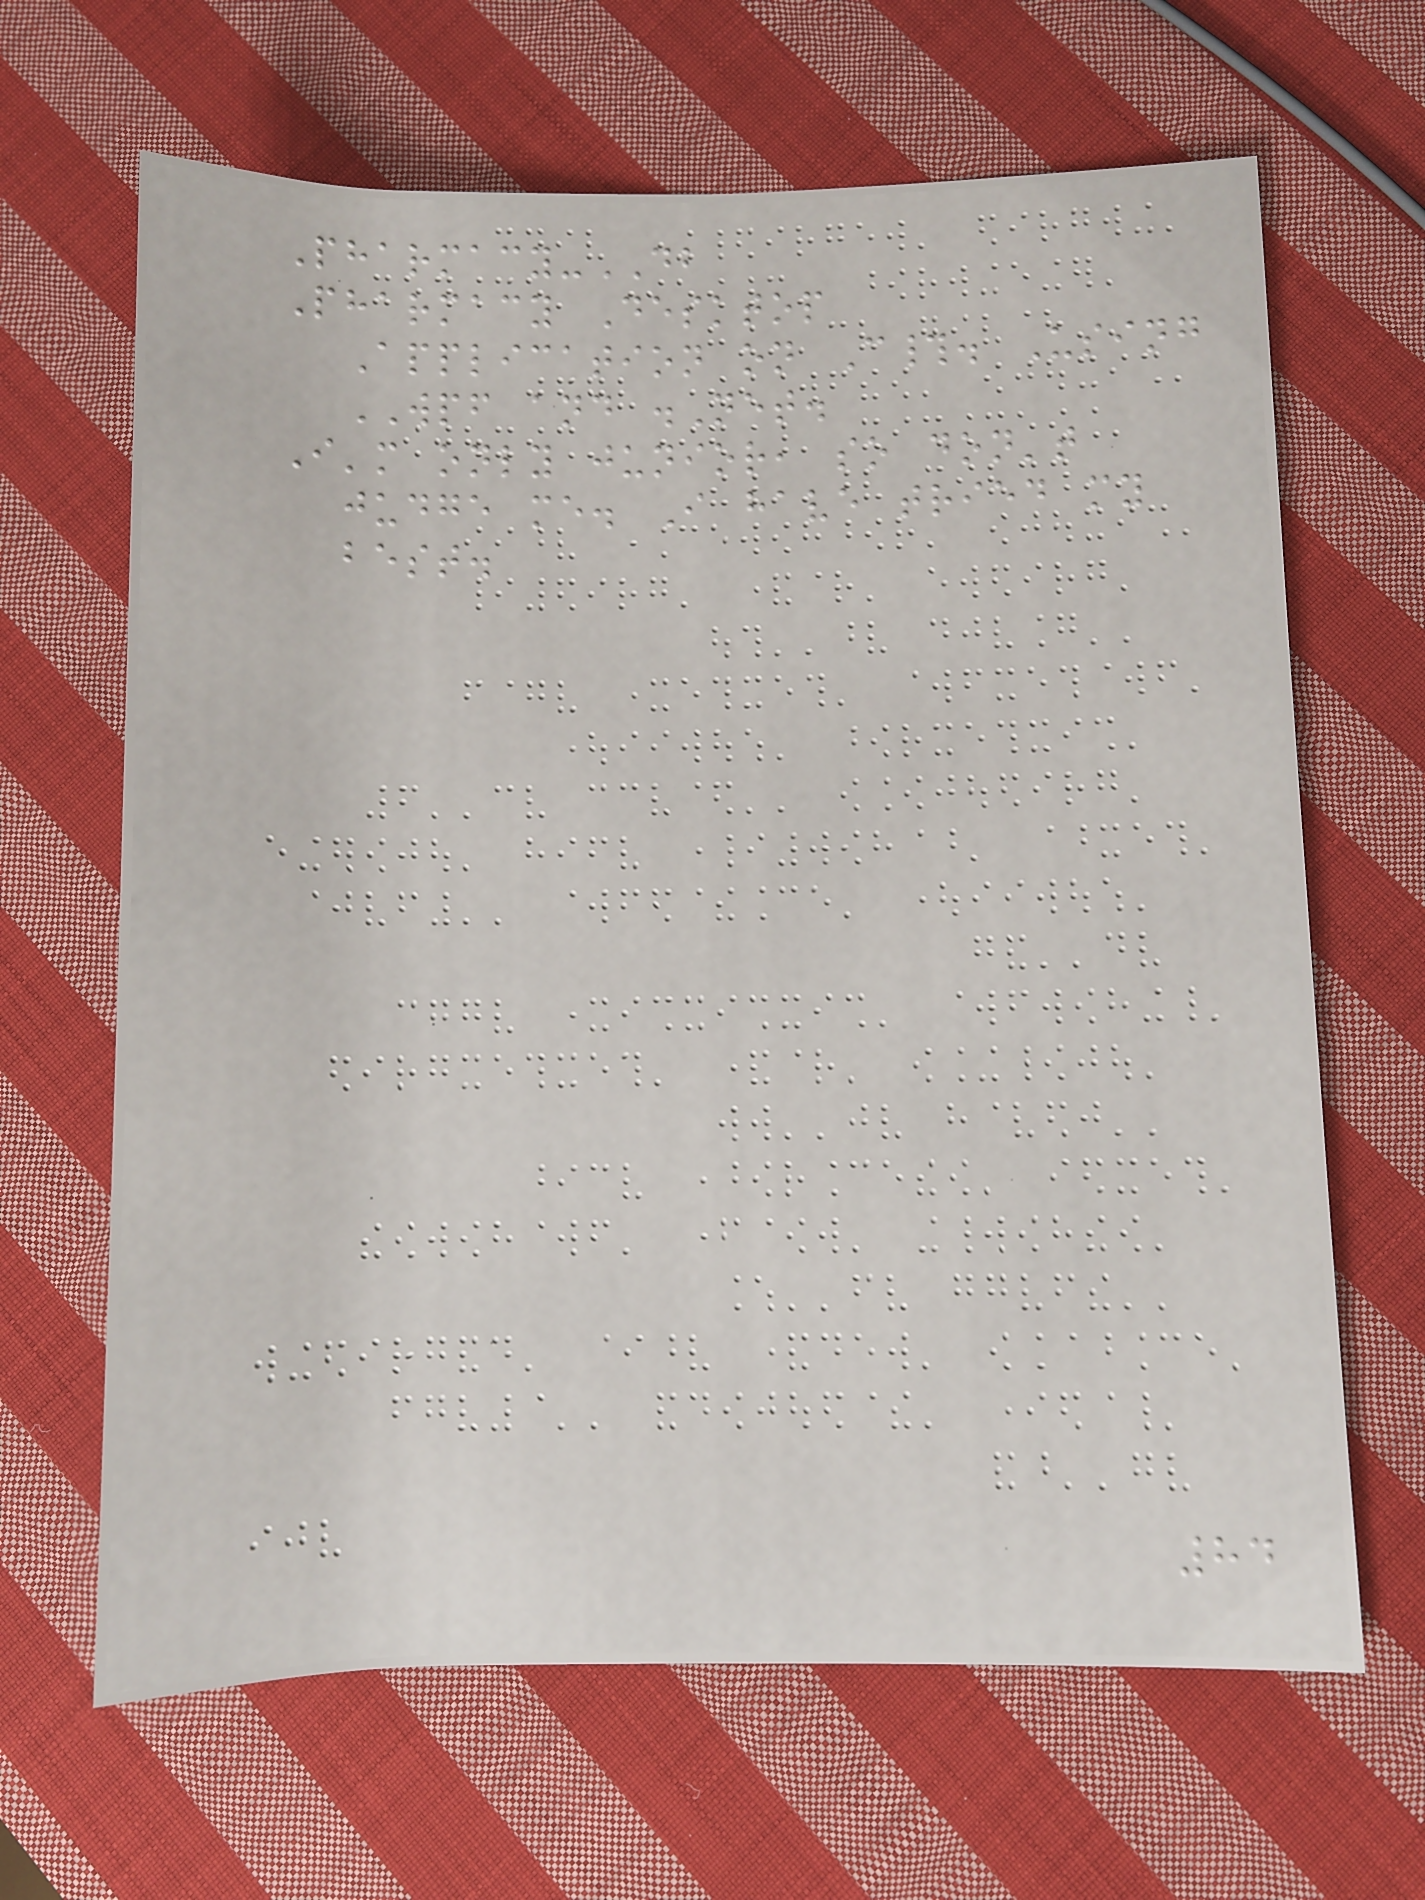Pharmacy-DB
Pharmacy Desktop
Application on C#. Using
WPF and .Net.
I'm only junior, so don't
judge me. I have tried my
best.
84
